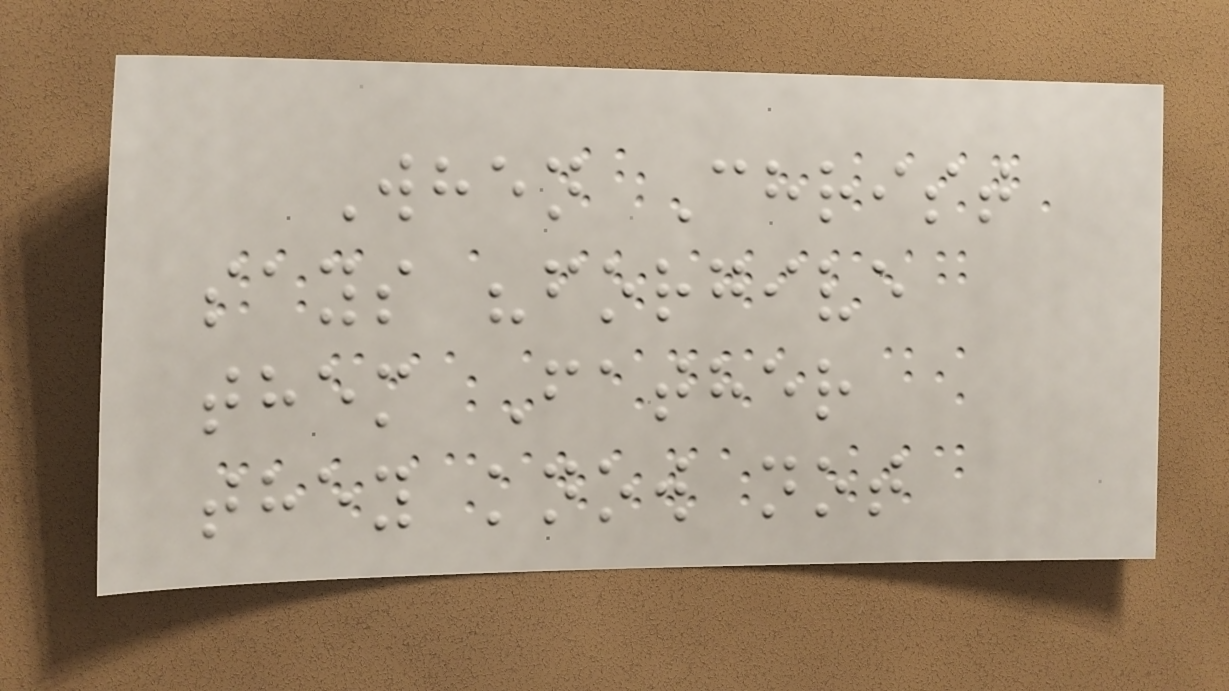When Christ
says "forgive
them Father
they know not
